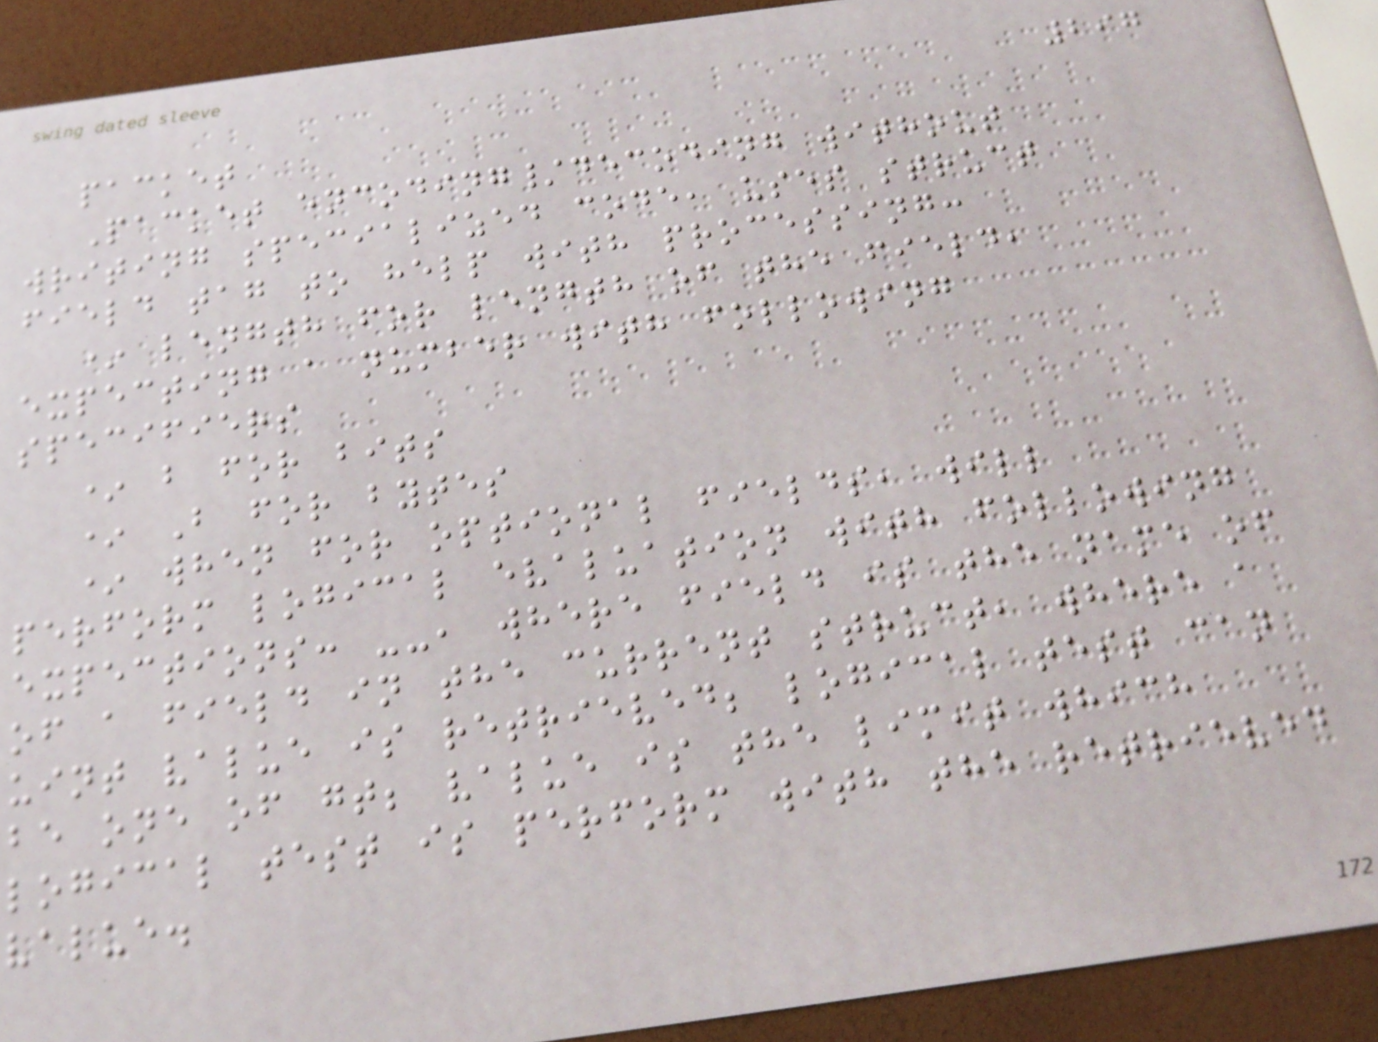297
packet
Packet encoding/decoding without
writing specialized code, uses struct
field tag to help with processing:
* length for length of the field,
expecting a number with following
specifiers
* b for bits
* B for bytes
* when for optional fields, will
perform logical evaluation with following
expections: --, where field is the name of
of a field in the current struct, where a
uint value is retrieved; logical test can
be one of gt; value is the limit which
logical test is perform with the retrieved
value.
